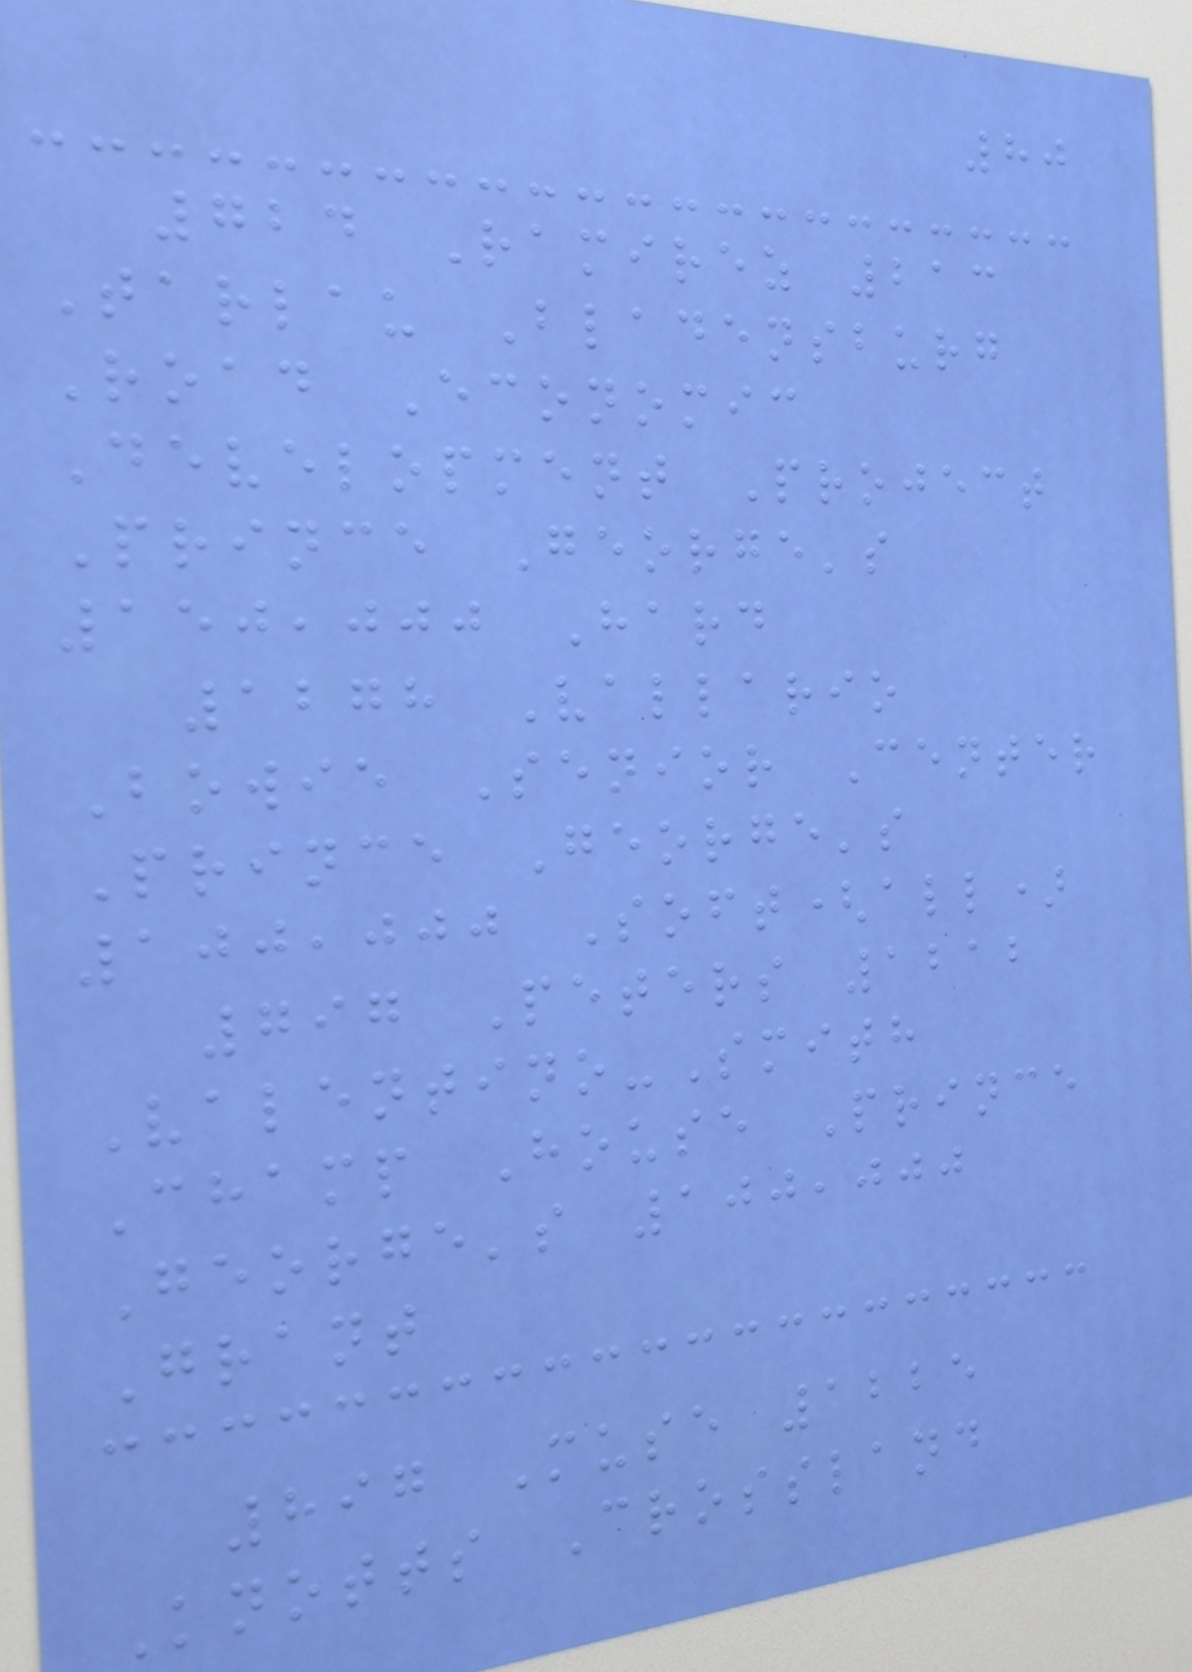80
724 Ramirez 213
Tarlau Bladensburg
Road Economic
Development Project
Prince George's
150,000 Hard
1278 Vallario
Bowie Senior Center
Prince George's
100,000 Soft(all)
797 Peters 1212
Valentino-Smith
Champ House Prince
George's 100,000
Grant
897 Muse 1225
Knotts Crossland
